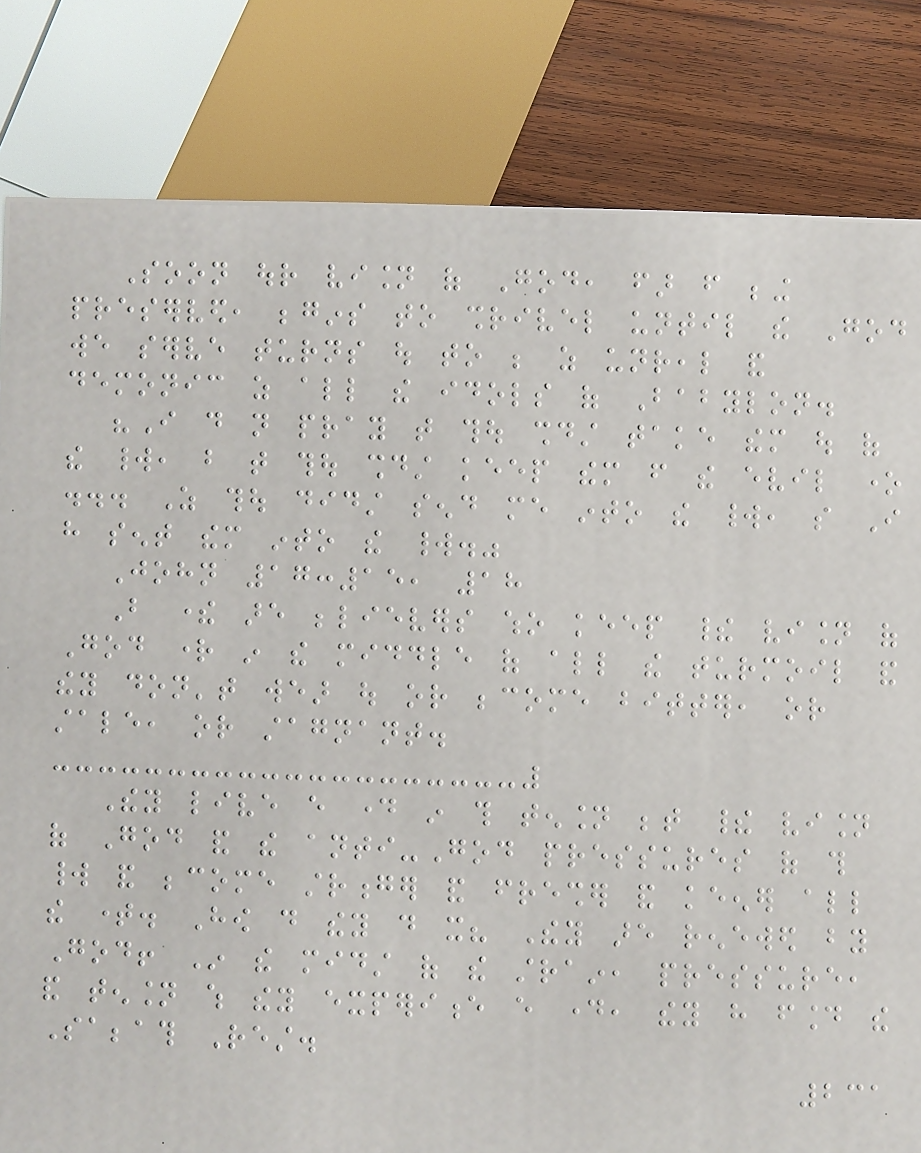Soon our vision of God, far from being
preserved, begins to shrivel until the God
we serve turns out to be as unreal and
demonic as all the idols of Babylon.
"I do not pray that thou shouldst take them out of
the world, but that thou shouldst keep them from the evil one
... As thou didst send me into the world, so I
have sent them into the world."
John 17:15, 18
But there are believers who keep their vision of
God right in the middle of all the turmoil and
they don't wear out or become bitter, or
stale, or stagnant.
They live every day in this tension between their vision
of God and the anti-God pressures of this
world and become stronger and fresher and keener all
the time. How do they do it? They are renewed by
God! In the midst of the strain, pressure,
and tension which they experience every day, they have found the
Sabbath Rest.
231
